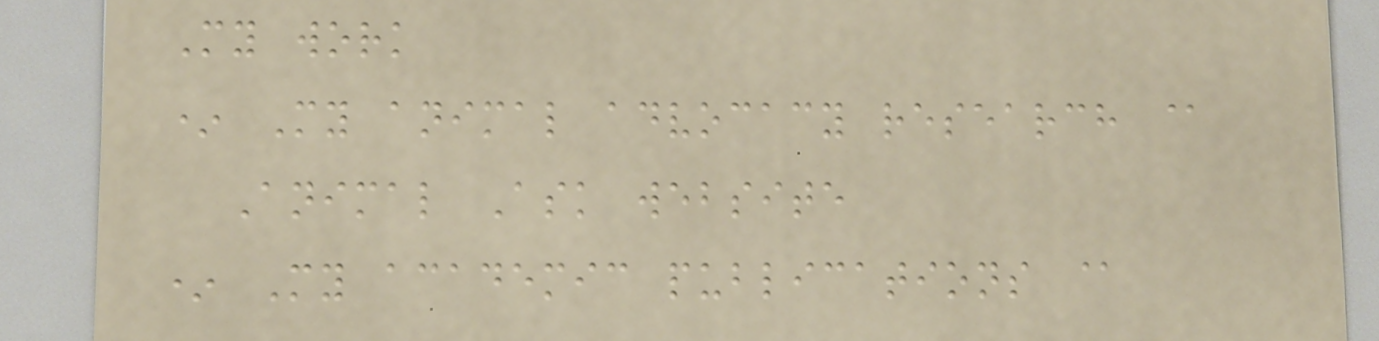My work
* My animal advocacy research @
Animal Ask website
* My academic publications @
